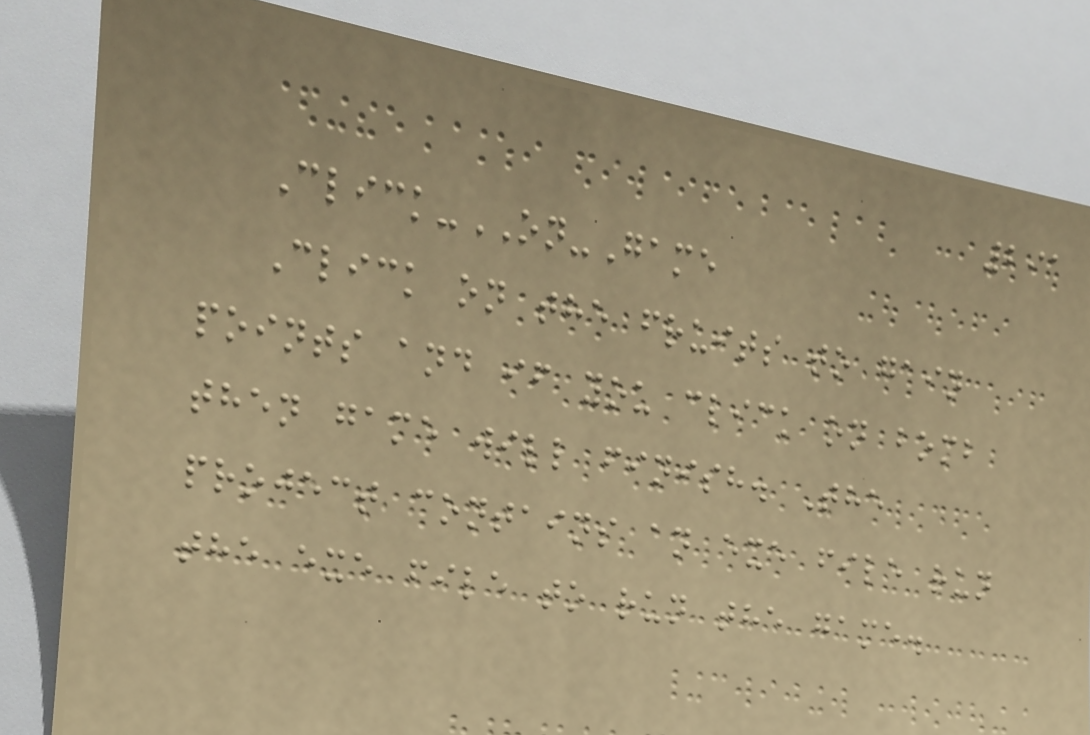291
Click-ON-Game
Click on the fruits to gain
points and if you click on bomb
then game will finish. The
project contains an exe file run
the exe file to run the game.
